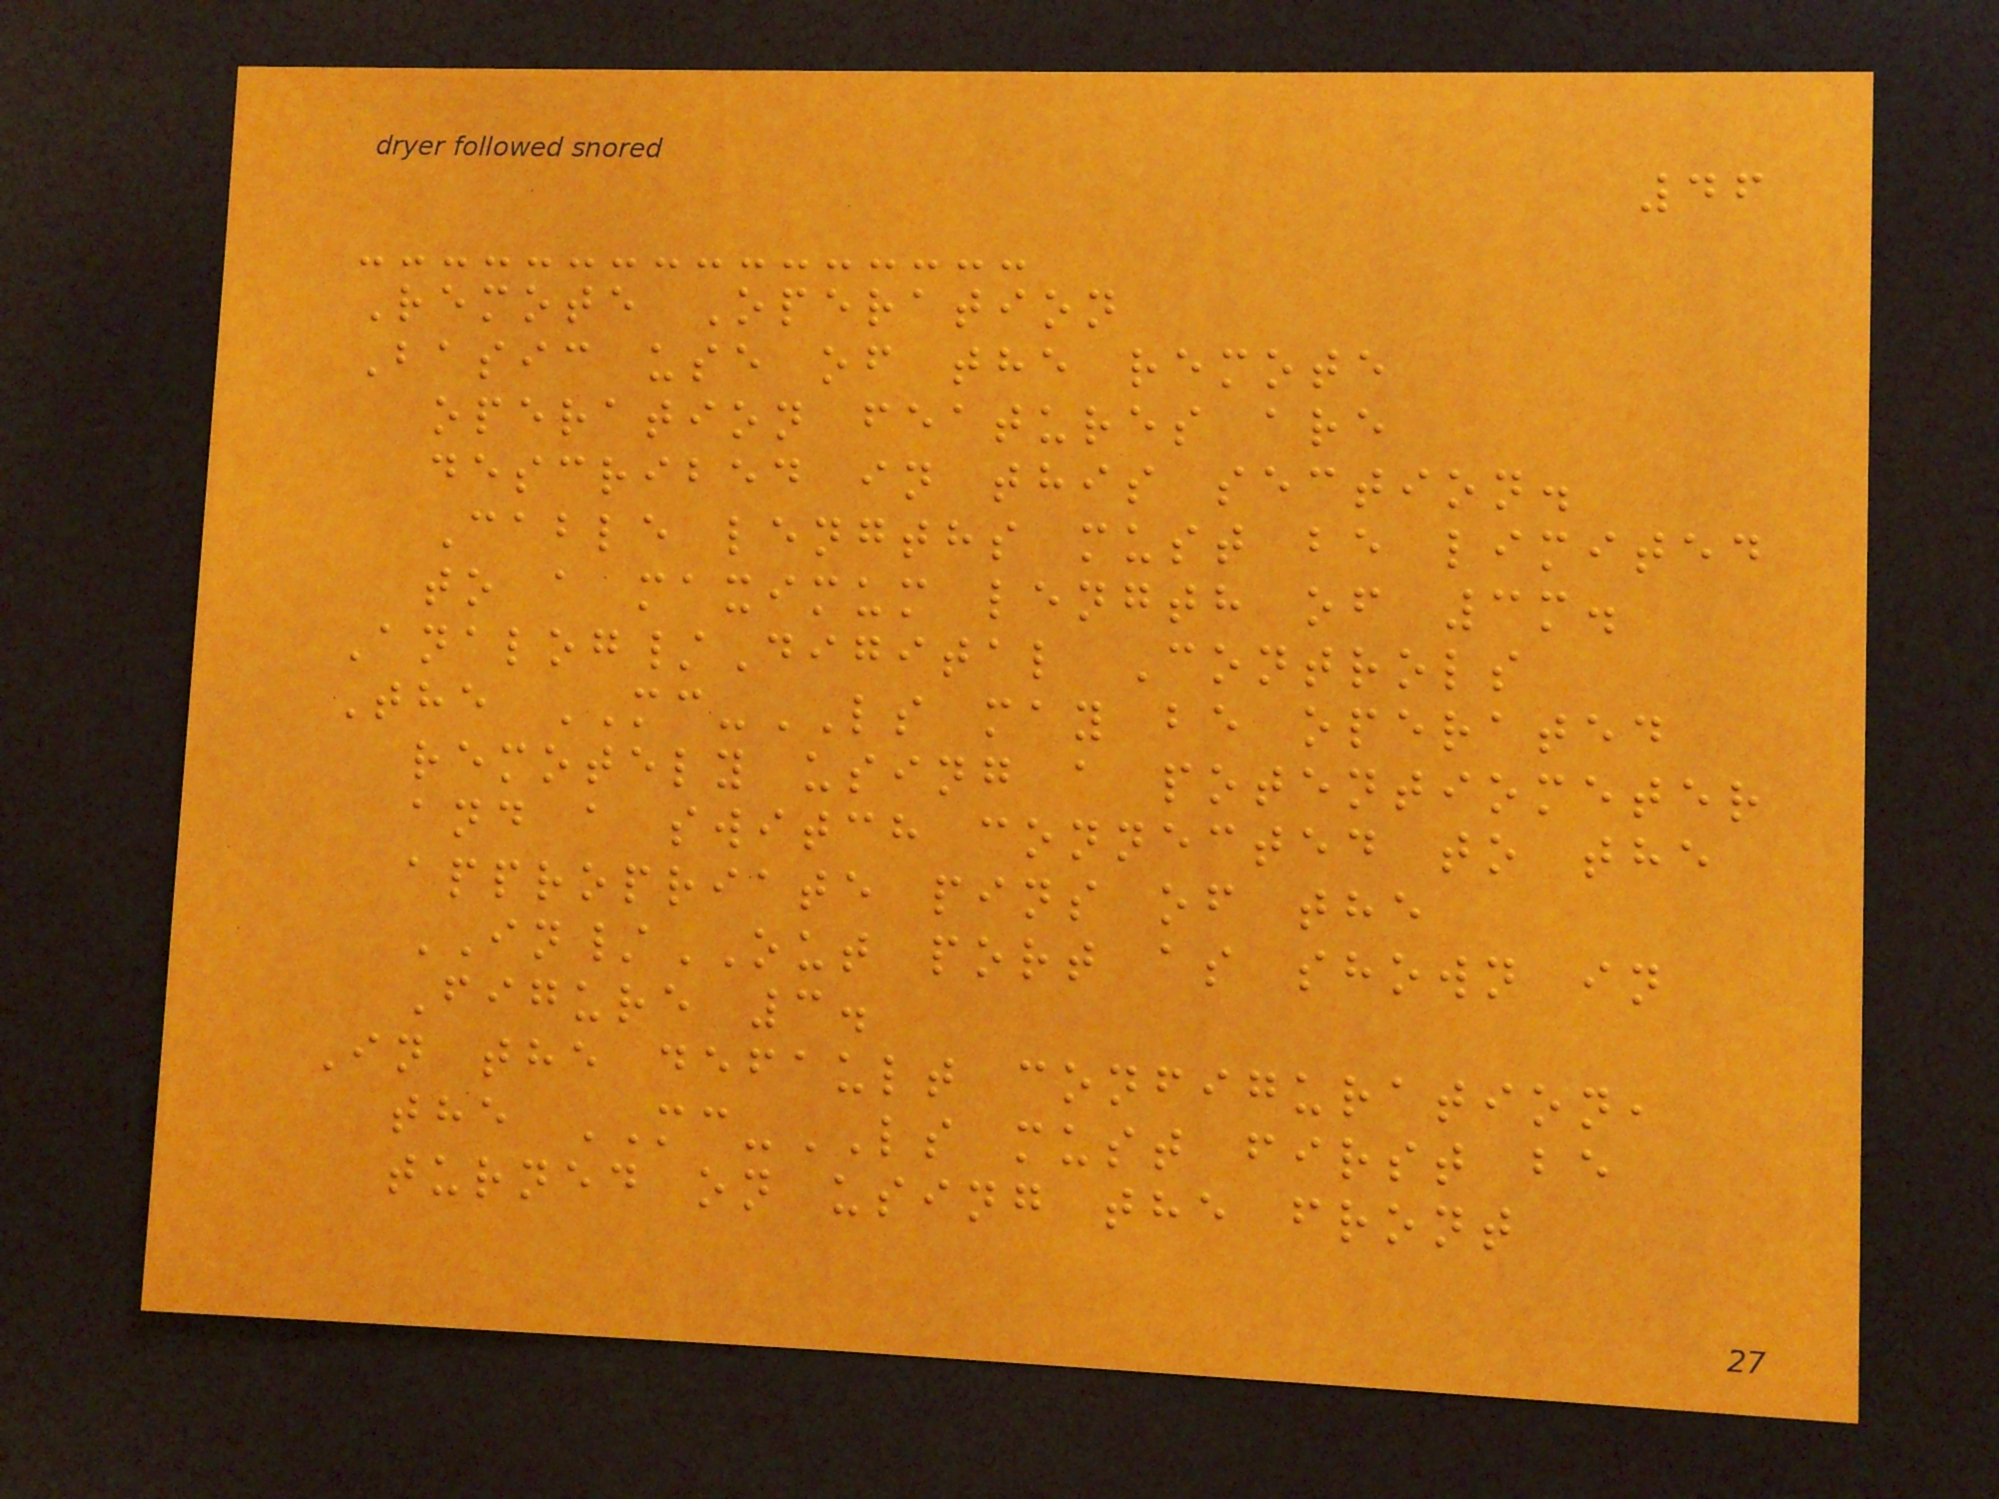46
Remote Operation
Basic use of the remote
operation features are
described in this section.
Cable lengths must be limited
to a maximum length of 3m.
Analog/Digital Controls
The MC-LS may be operated
remotely using a potentiometer
and a switch connected to the
appropriate pins of the
IN/OUT port as shown in
Figure 3.
In the default configuration,
the MC-LS must first be
turned on using the front
